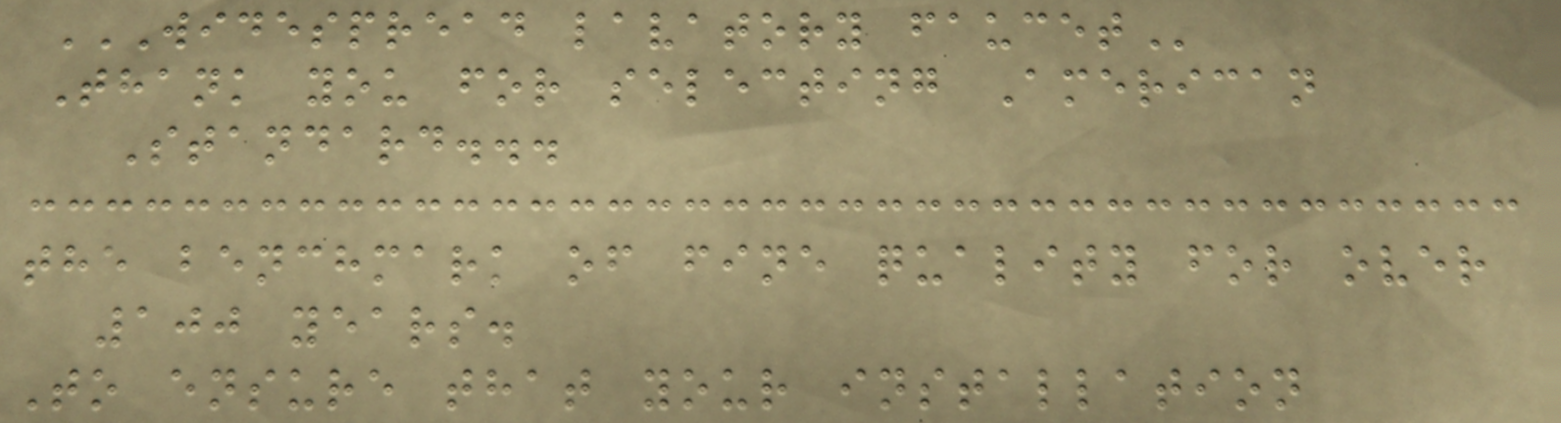WIDESPREAD LAVATORY FAUCET
Thank you for selecting American
Standard...
the benchmark of fine quality for over
100 years.
To ensure that your installation
